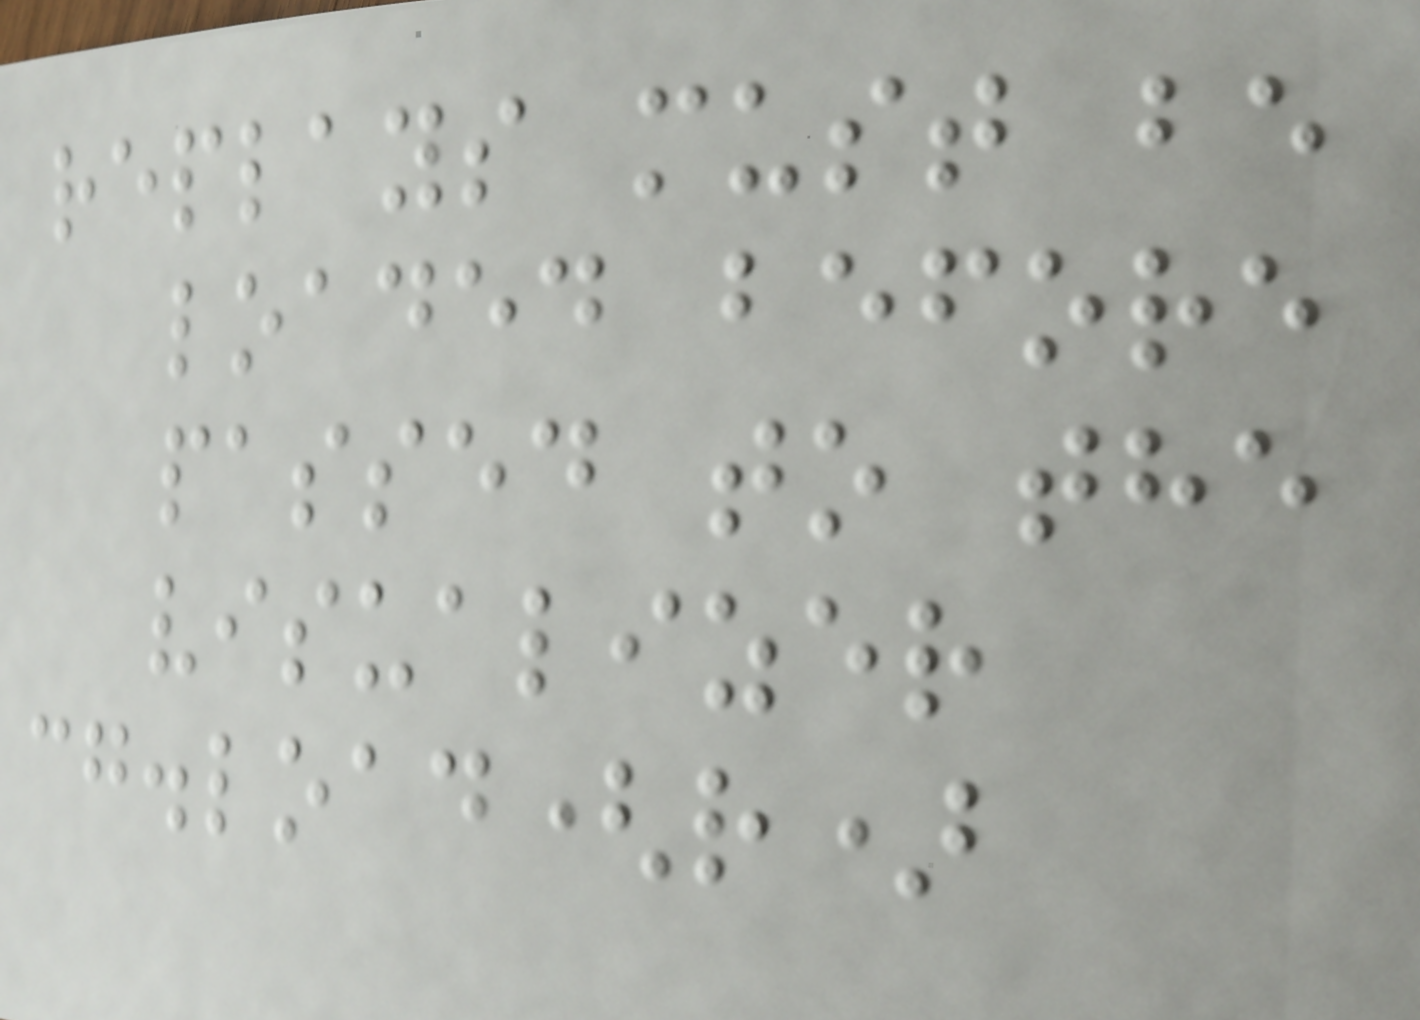replays must be
loaded before
passed to the
visualizer
cg.load(r)
